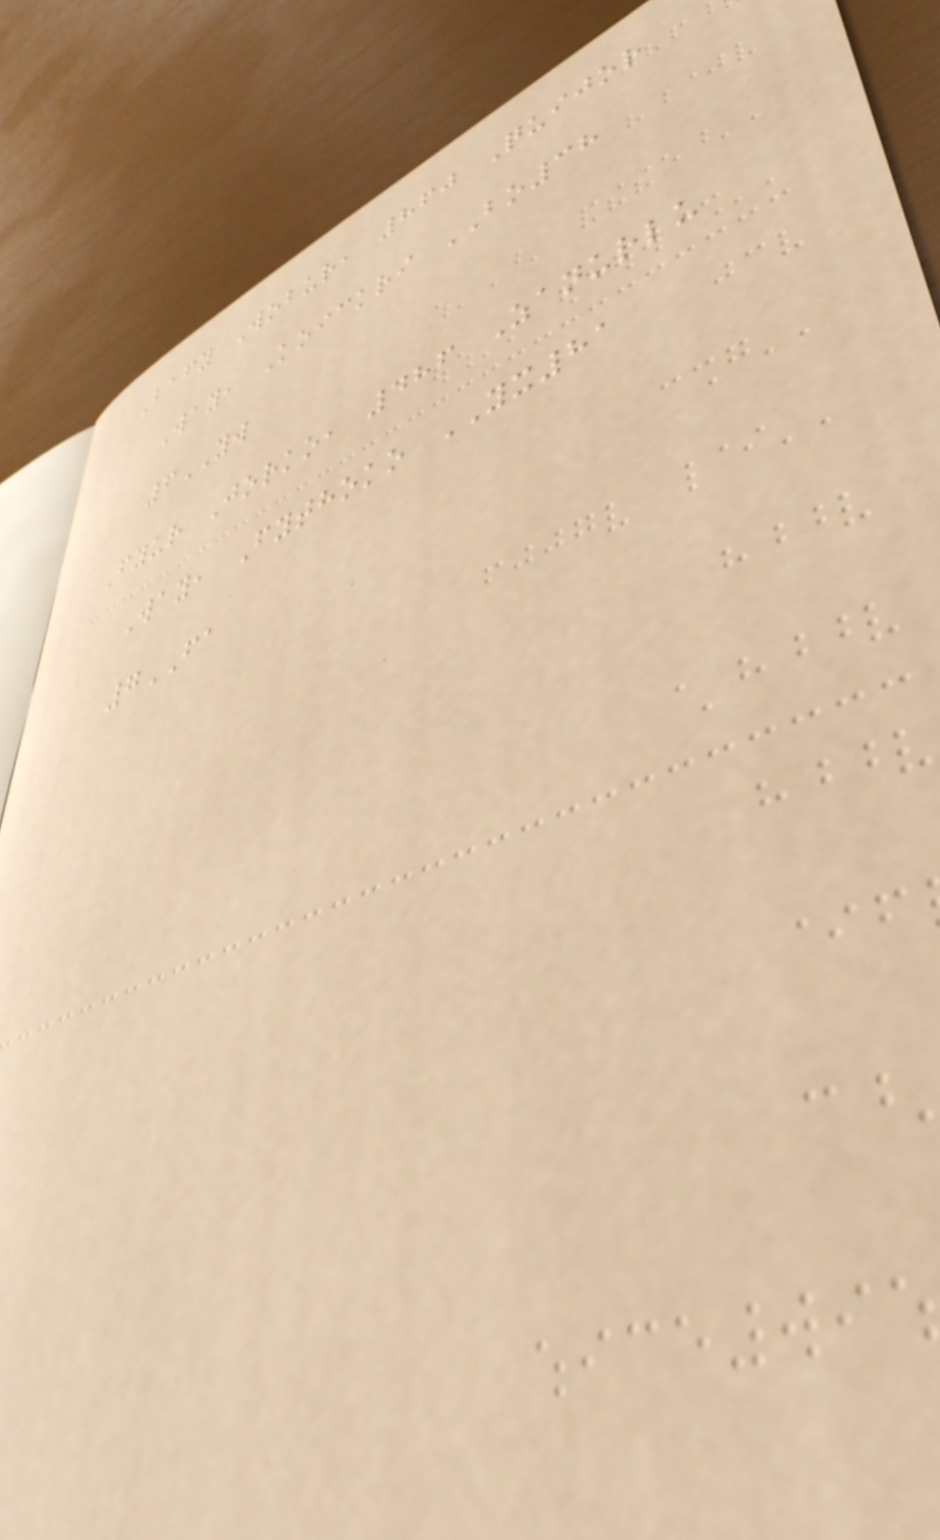Bafy Wobur, 860 Quijor
Way, Koickri BO38
6YW
Fyur Jorko, 486 Zanurlu
Way, Fythoko YX81
7FA
